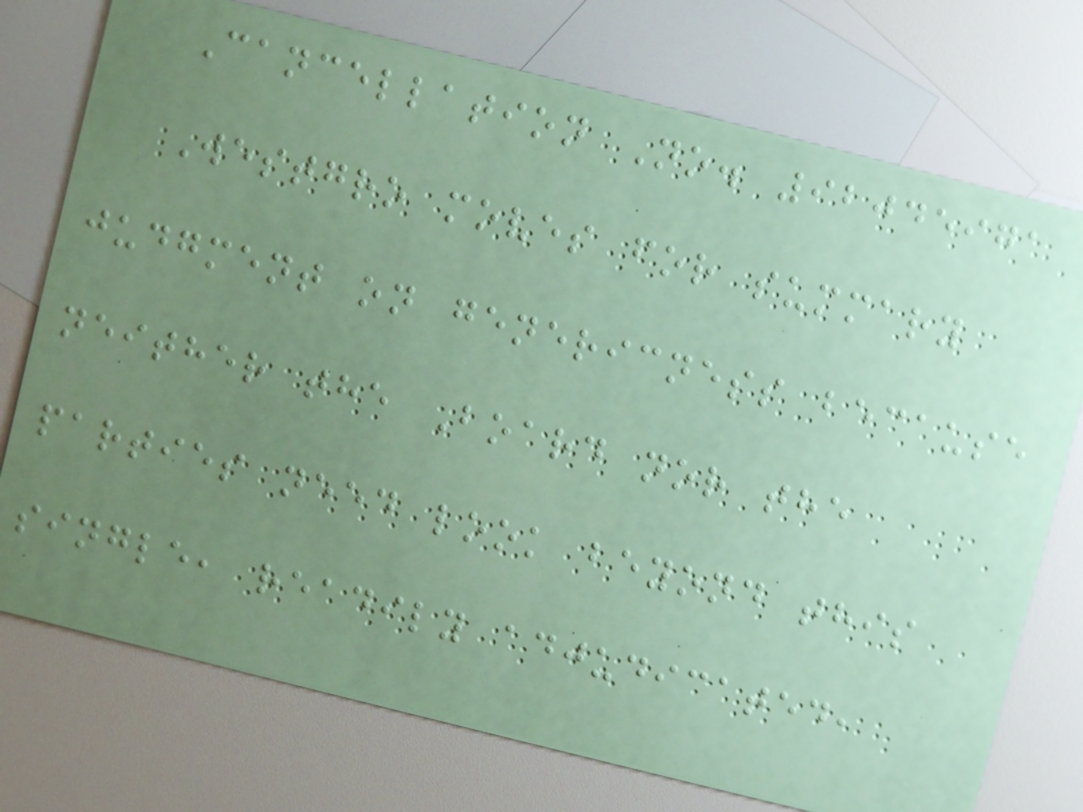Cancellation No. 92045971
Westgro moves for summary
judgment on genericness because
neither the Board nor the
parties need look beyond this
single, readily adjudicated,
